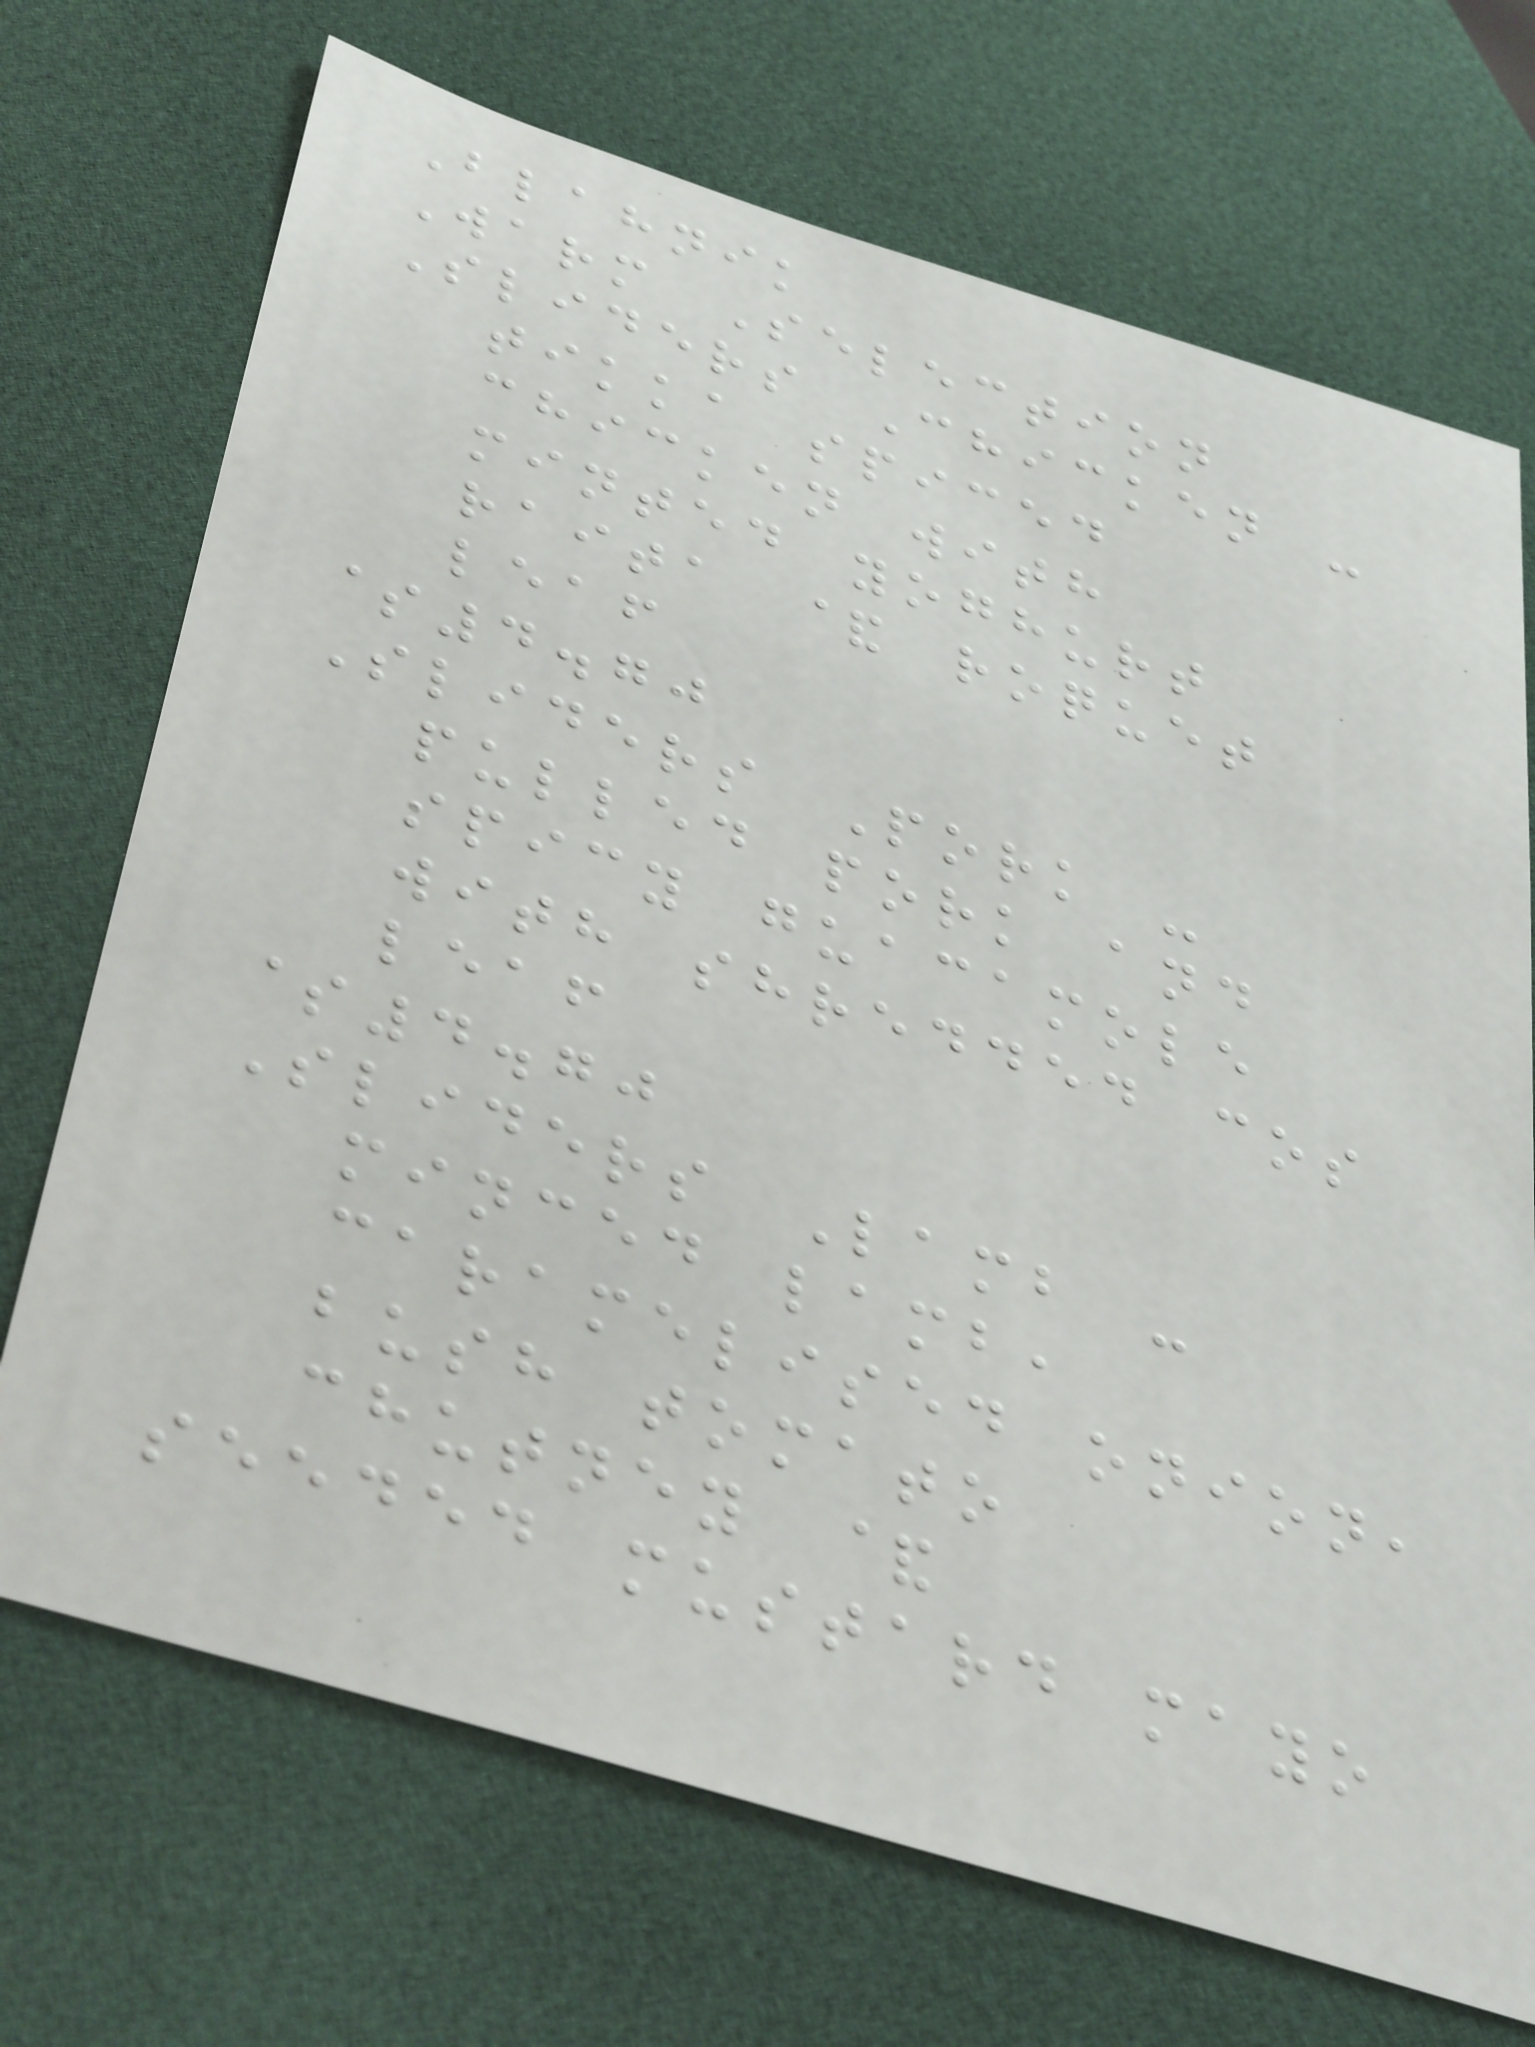Blahnik
Warm Selection
Sliders Chicken -
tikka spiced
chicken with
minted yoghurt
raita & roquet
leaf
$4.70
Sliders Pork -
pulled pork and
spicy guacamole
with shredded cos
leaf
$4.70
Sliders Lamb -
minced lamb,
caramelised onion,
bush tomato
chutney &
seeded mustard mayo
